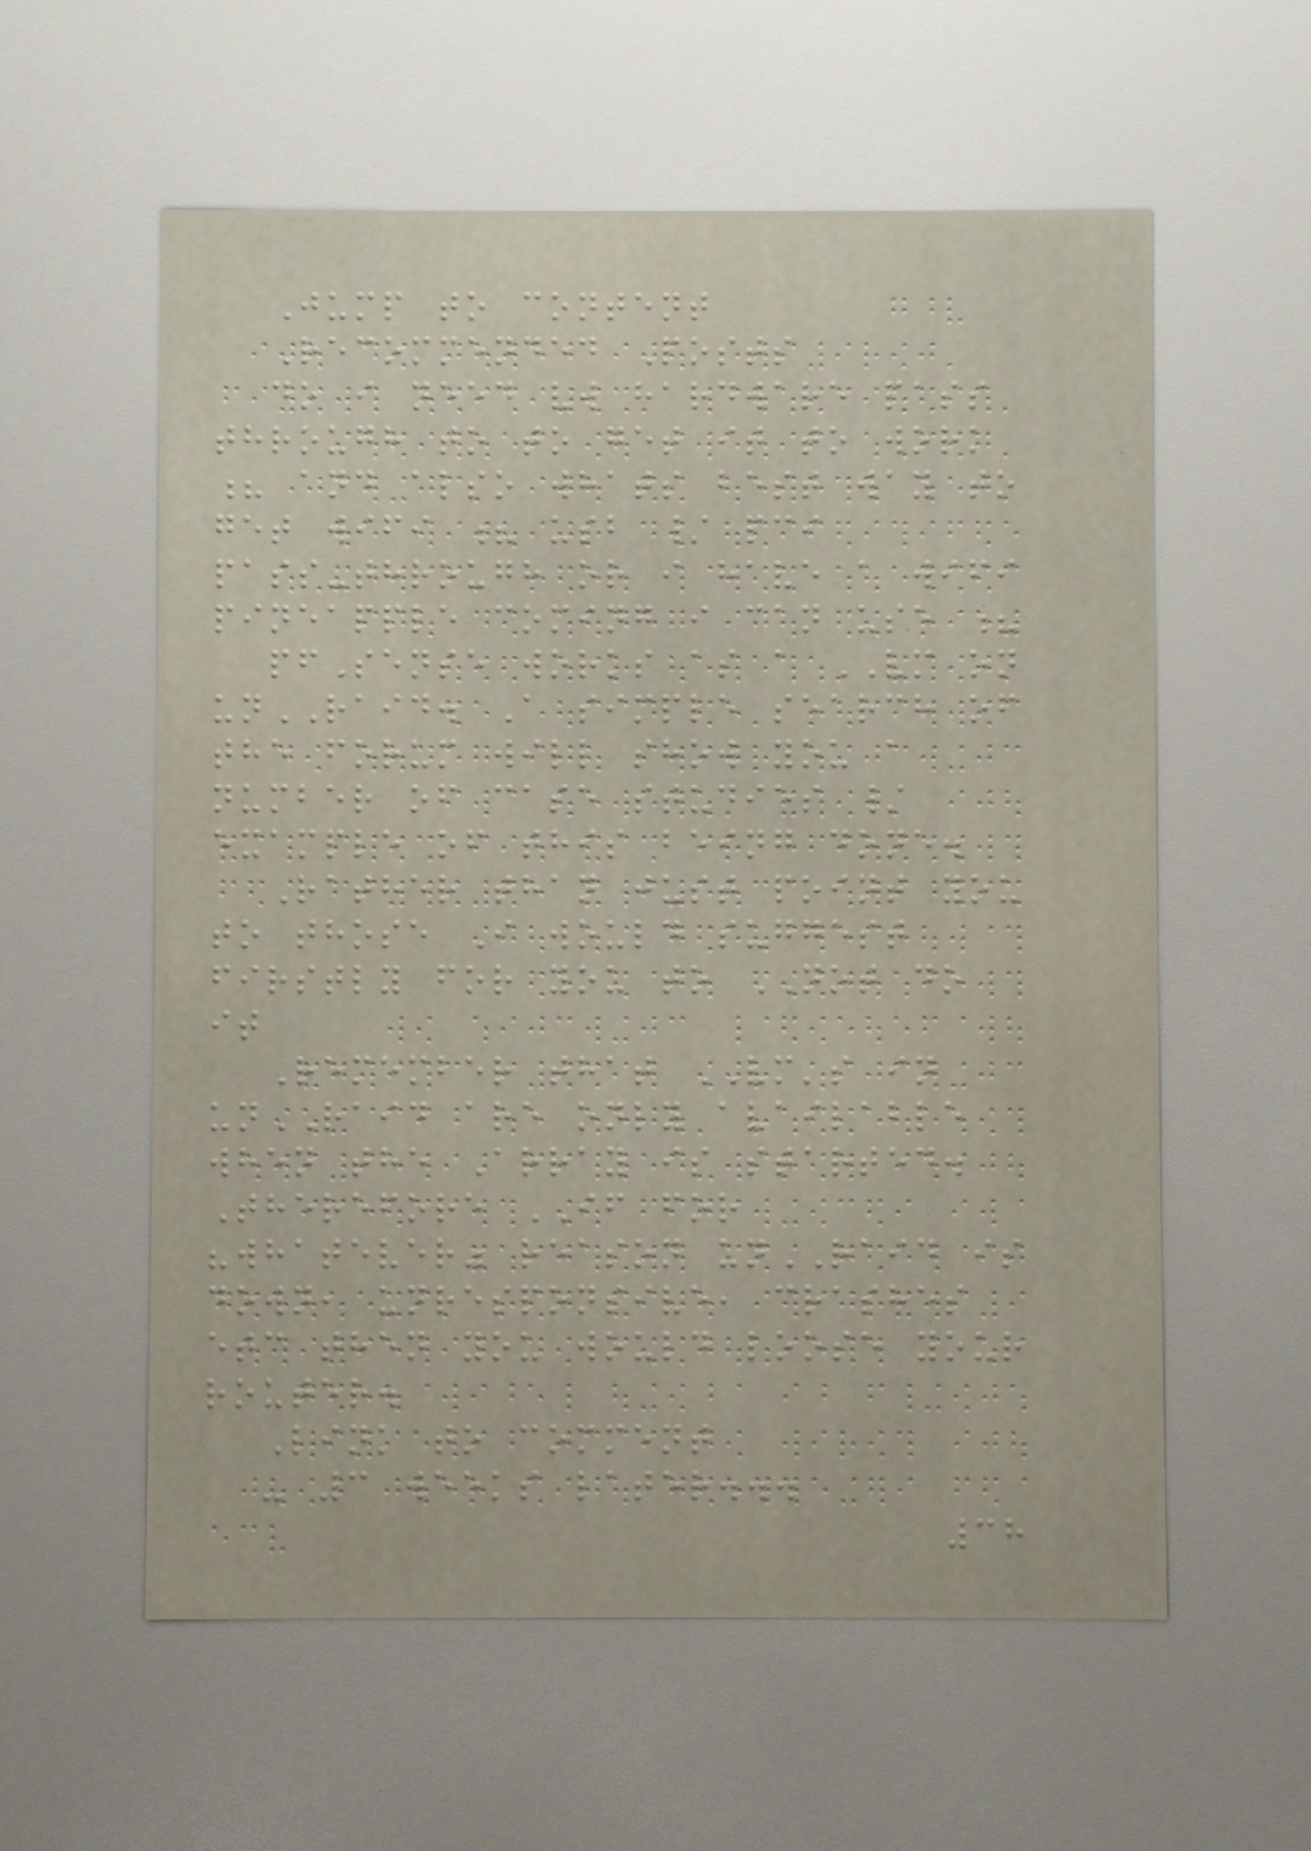Jump to content
Recommended Posts
do i need vw hardware pass
through to to get it to work
? and also whats best way to
get wifi ? usb / pci
pass-through or i have a wifi
pineapple coming i can use ?
pfSense works as a VM on
unRAID. A simple search of
the forum will show you a
number of case studies /
example of this being done.
Rather than just point you
to those I would suggest
firstly for you to NOT do
it
Remember that VM's in
unRAID are only available
when the Array is started.
Therefore IF for
"whatever" reason unRAID is
down, unresponsive, crashes
etc then you would loose your
router.
Link to comment
- 3 weeks later...
38
